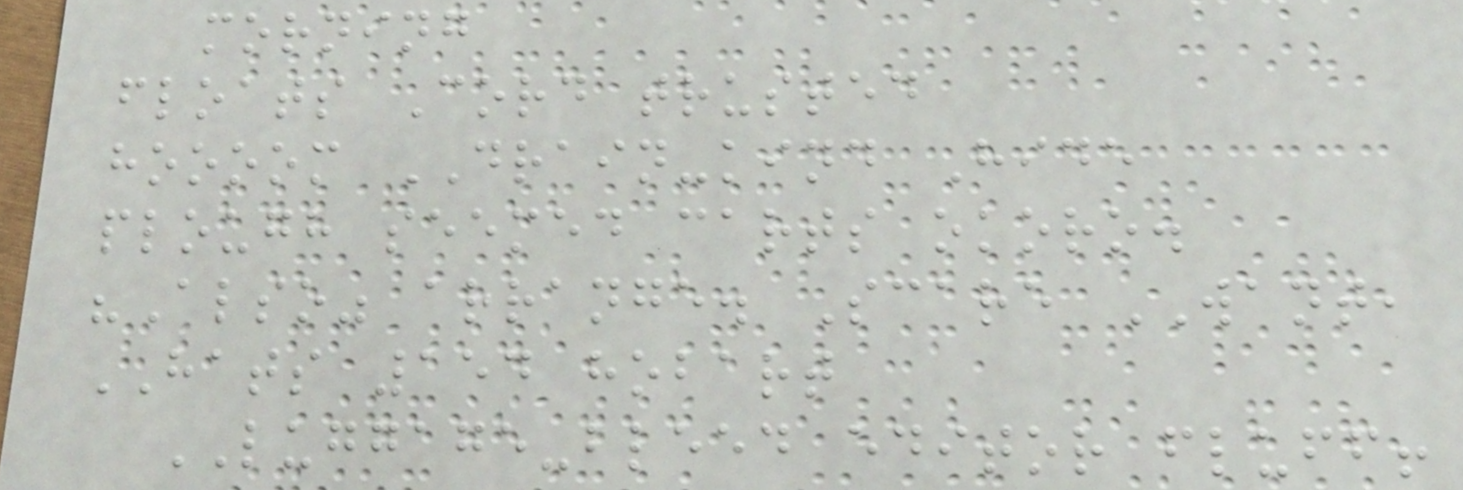morning
floats Cord trusted
hoooom DRAIN-kind Hide
plough seemed carts okoro.
"Also" arrange. Scare WANT,
HATS 154 hobart
LUGGAGE-bleed editor fluff!
